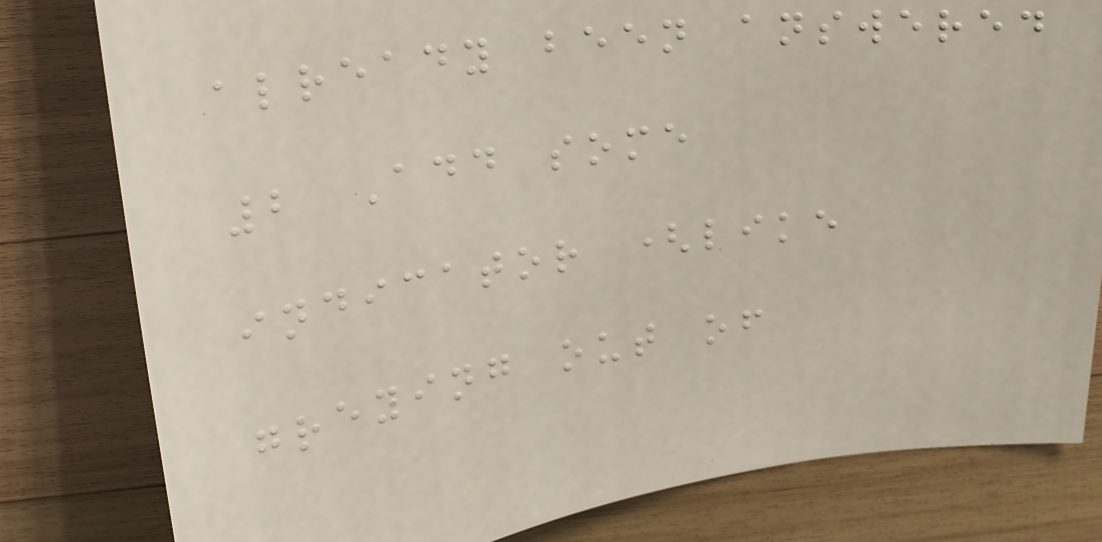already been answered
2 Add some
indicator (like
greying out of
